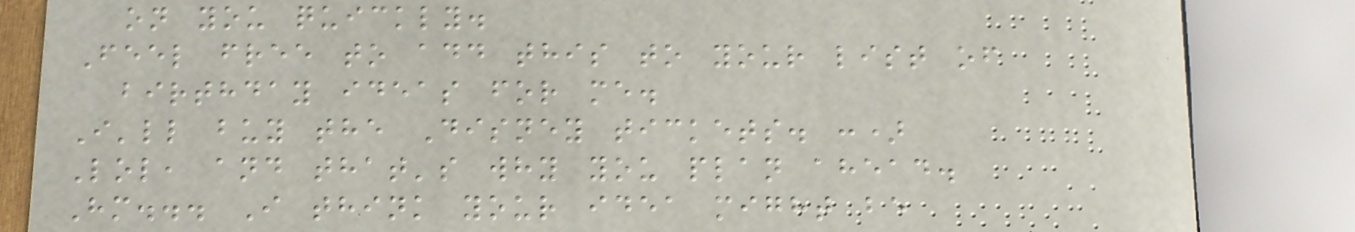on you quickly.
Feel free to add this to your list of
birthday ideas for me.
I'll buy the Disney tickets. :)
Lol, and that's why you plan ahead.
Hm... I think your idea might be
